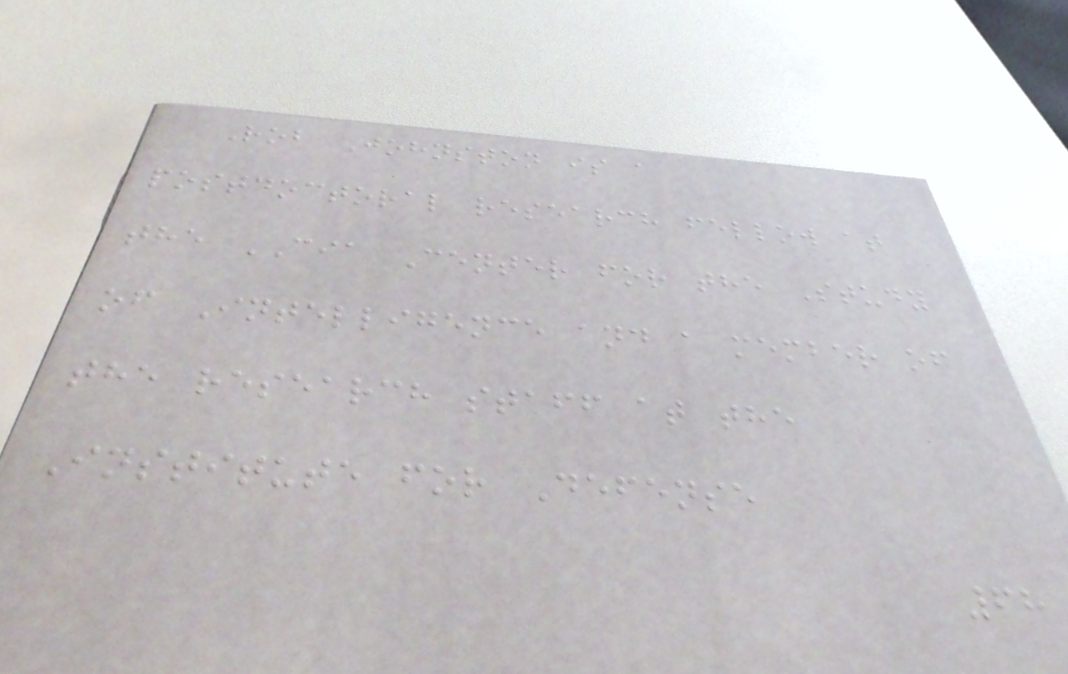Rob Johnston is a
postdoctoral research fellow at
the CIA Center for the Study
of Intelligence and a member of
the research staff at the
Institute for Defense
68
